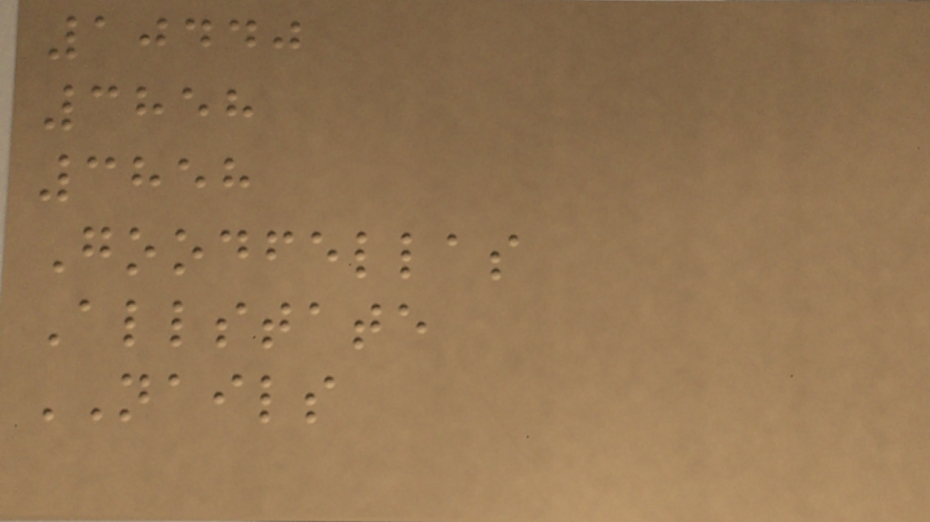10440
3858
3858
Goodfellas
Allstate
NAILS
